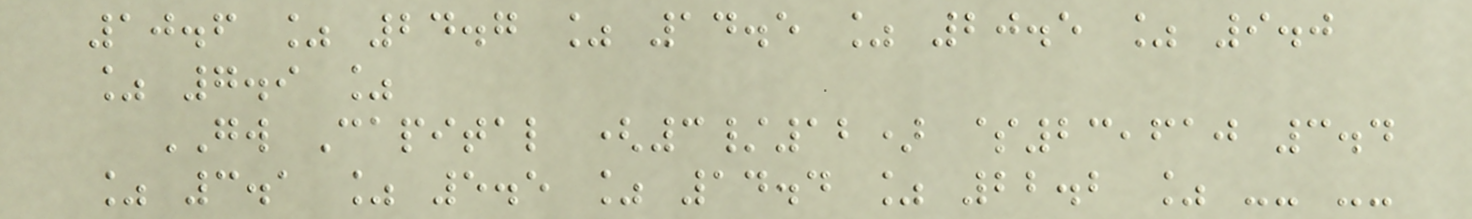10.6 % 24.7 % 14.5 % 20.5 % 9.0
% 7.9 %
GW Capital (3/12) $23,610 3.4
% 3.1 % 5.5 % 14.4 % 22.2 % -- --
